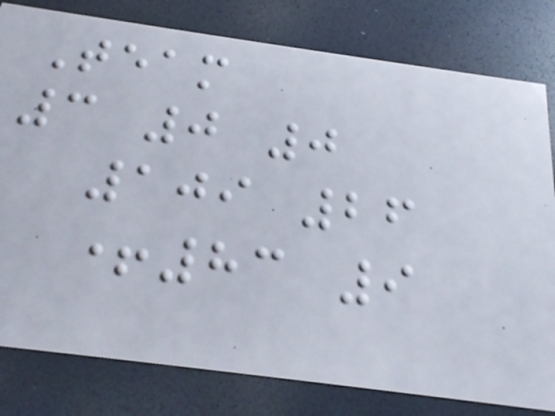Team
3 0 0
109 26
+83 9
